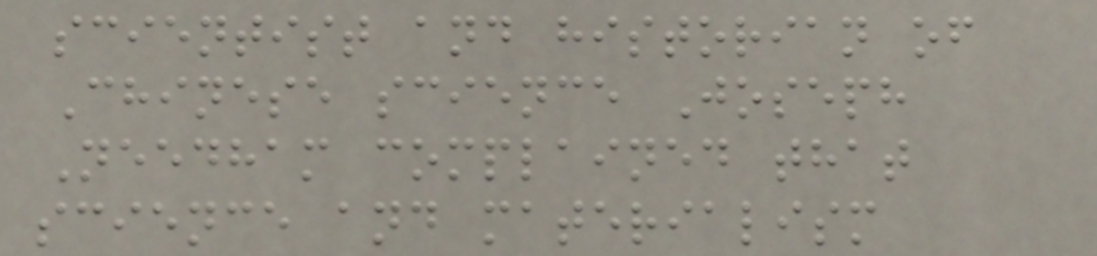scientist and historian of
Chinese science Joseph
Needham complained that
science and materialism
